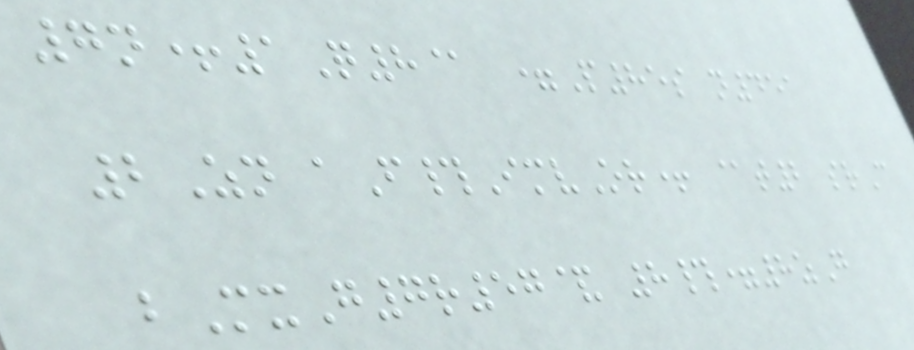7n+1Q8@ =P85s n451
2Zn aF#ImvOr+ @t2 srC
bMxG7r57& 8#=8zG
